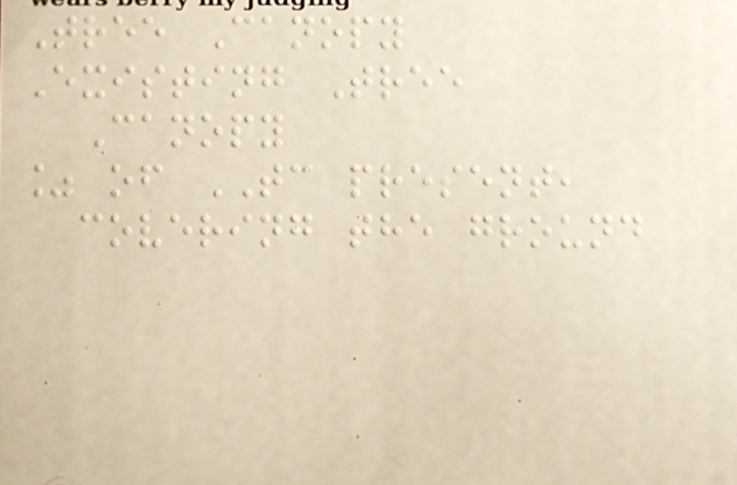Tree Canopy
Existing Tree
Canopy
% of TC present,
covering the ground
